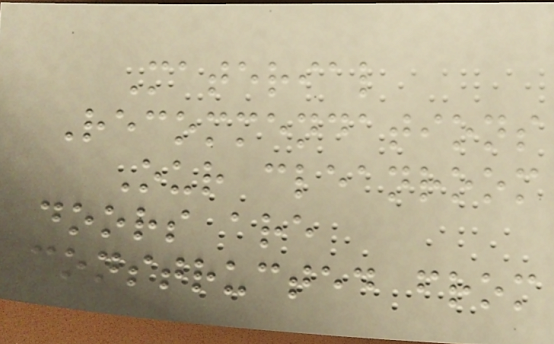Material
Recommendations
Our cleanroom
doors are
constructed from
